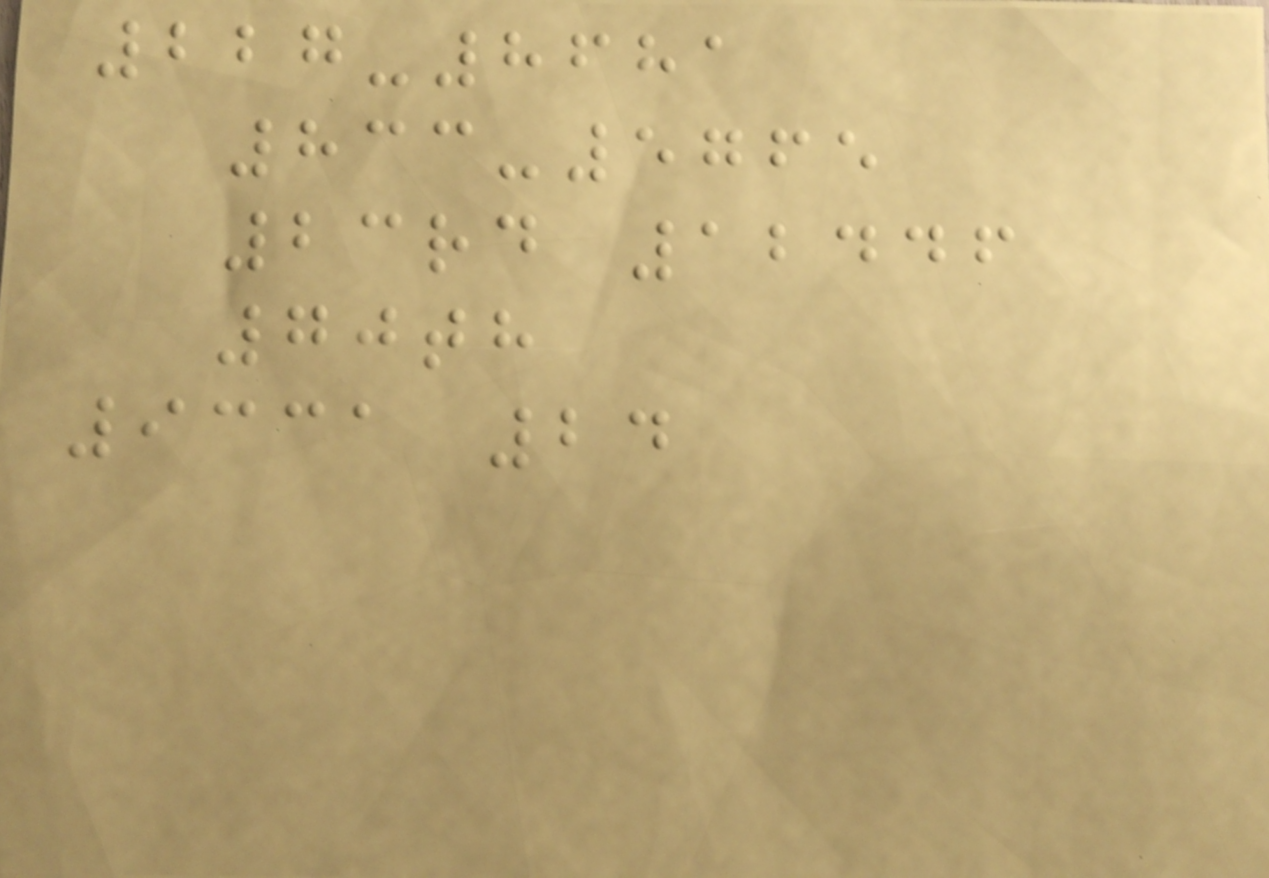227-8681
833-5765
23rd 12446
70th
9331 24
